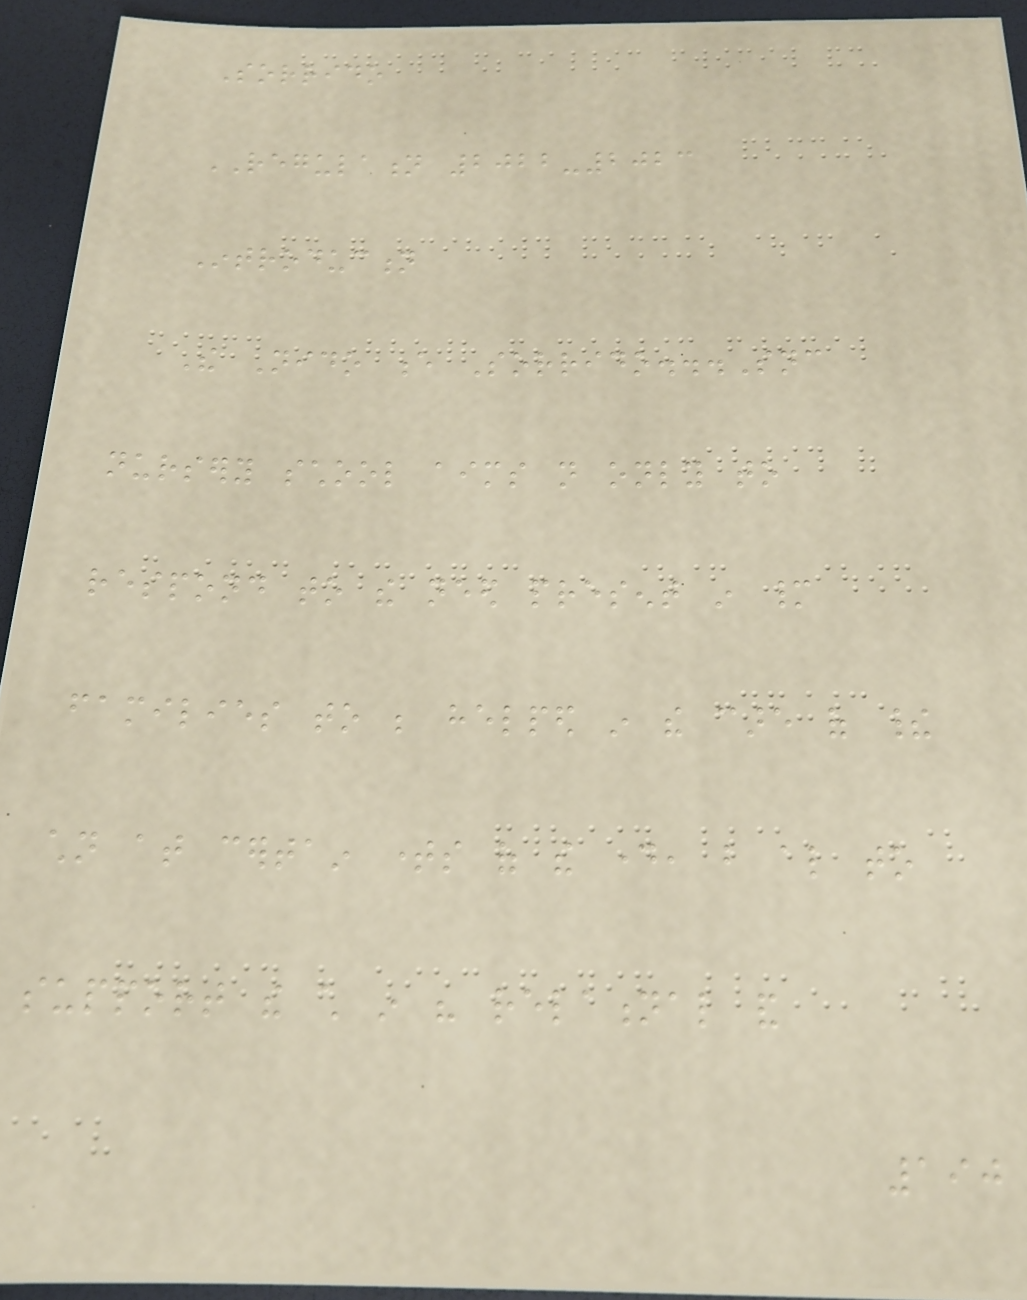Sorrido
REGULATION 2022-2023
Introduction
The Nido e Sorrido...Snc
nursery school aims not only to
respond to the need present in many
families to be helped in the care of their
children at certain times of the day, but also to
support the child in his relational and
190
